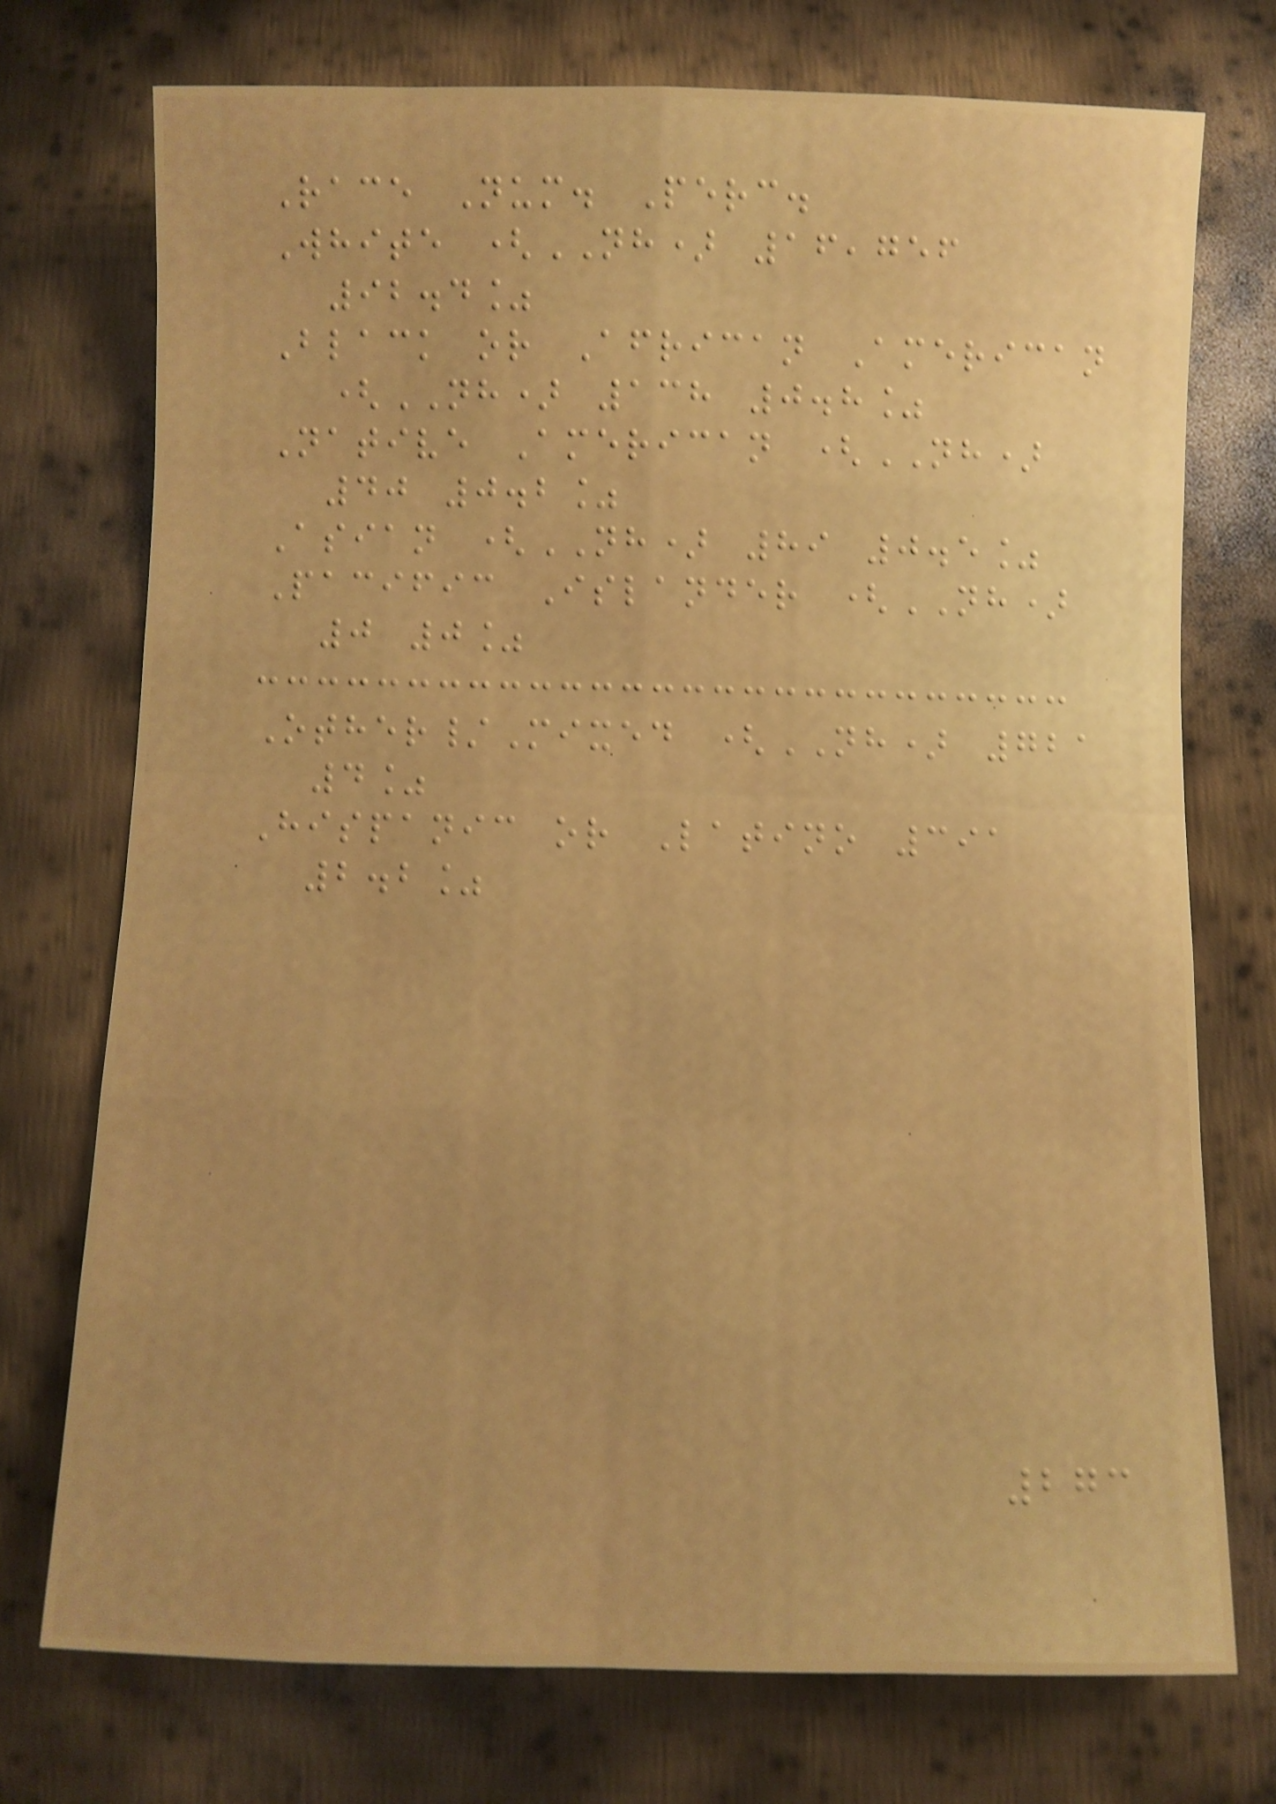Race Num. Perc.
White (NH) 16,756
92.4%
Black or African American
(NH) 138 0.8%
Native American (NH)
40 0.2%
Asian (NH) 89 0.5%
Pacific Islander (NH)
0 0%
Other/Mixed (NH) 721
4%
Hispanic or Latino 391
2.2%
273
